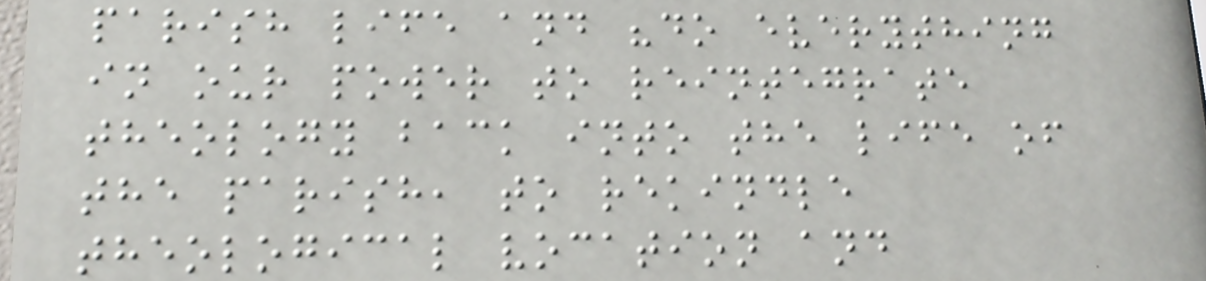parish life and "do everything
in our power to reintegrate
theology back into the life of
the parish, to rekindle
theological vocation and
